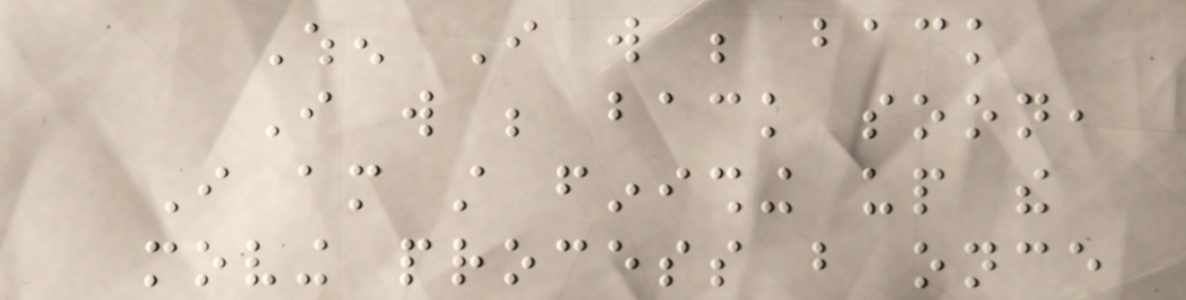When I will be back
I will be back soon,
I am still finishing up the
moving process but once
